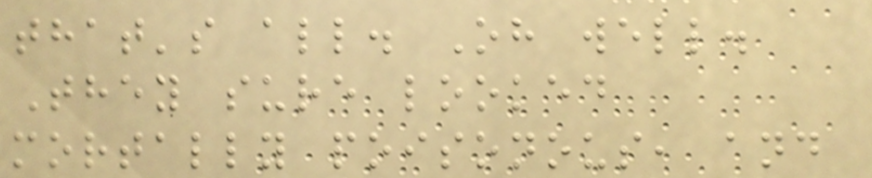that's all. Oh well.
They sure looked
mortally poisonous, and
